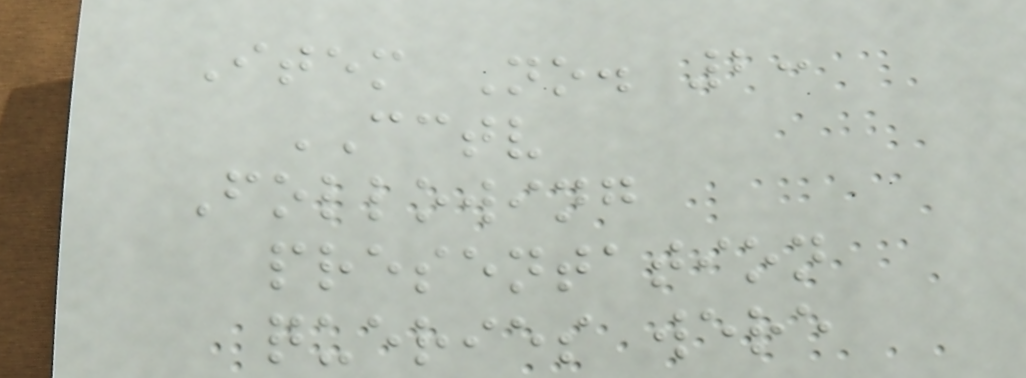Item No. 2:
CCTV
Following
presentation
queries were
